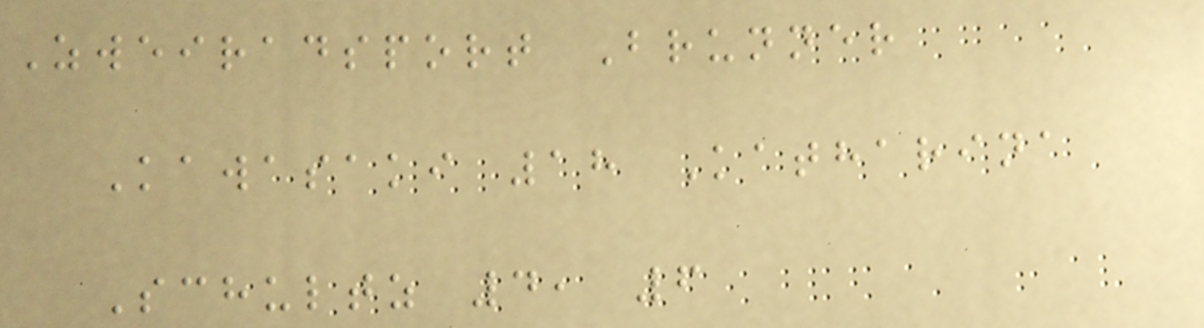Zweiradsport Brunner
Kawasaki 18 Katharina
Schultz 4, 6
